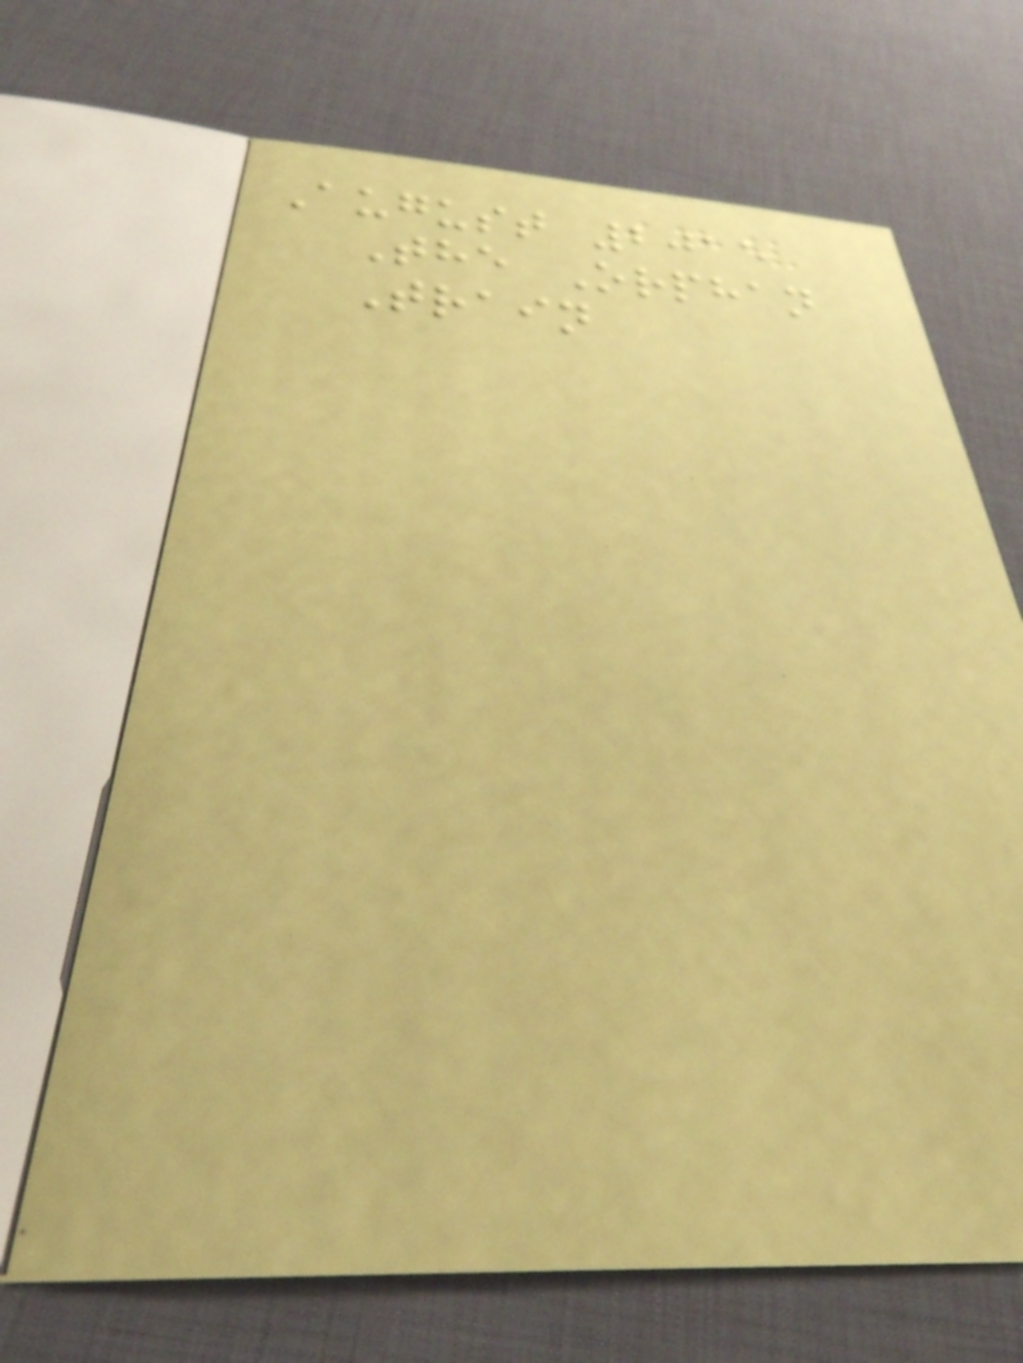August 2015
The Orphan
Train
